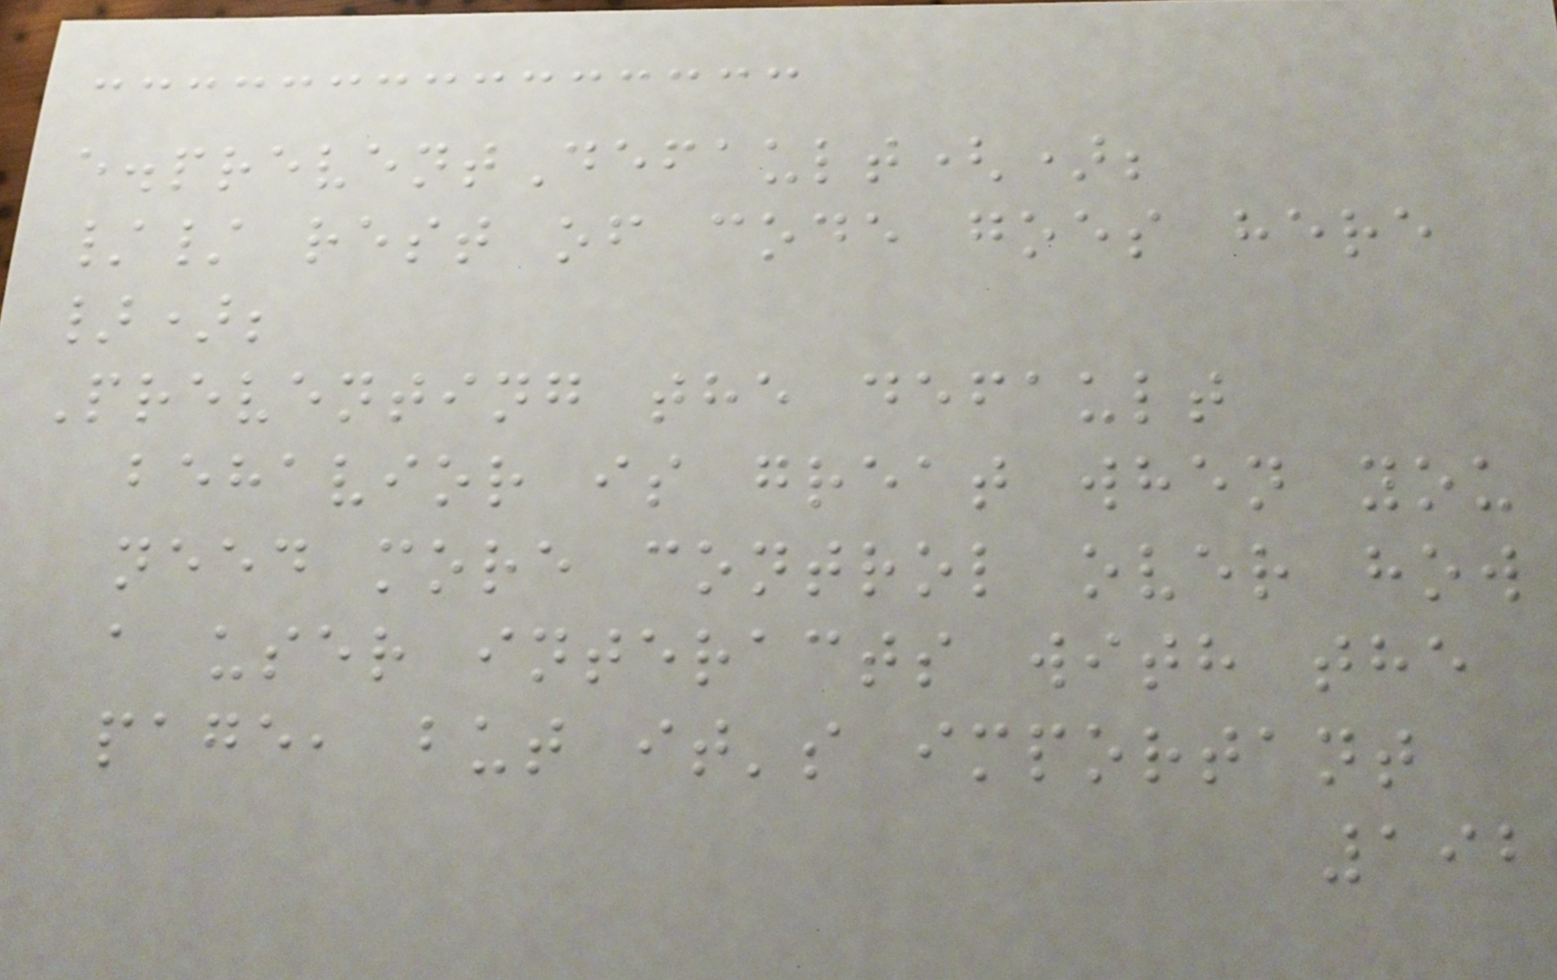e.preventDefault();
// rest of code goes here
});
Preventing the default
behavior is great when you
need more control over how
a user interacts with the
page, but it's important
192
